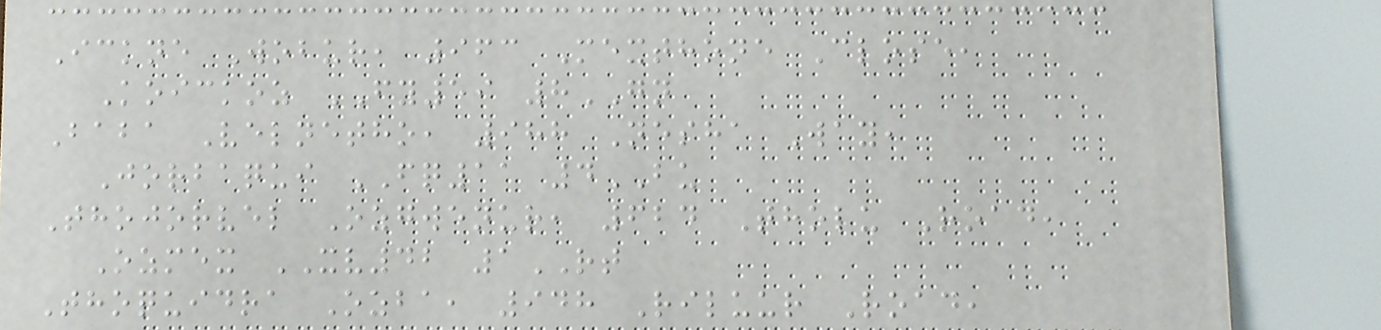Ickne Wobur, 963 Mexthone Close,
Koickoz FY59 8GN
Baba Velnetho, 988 Nesha Way,
Jorbaqui FQ11 4BU
Thojorvel Ozgwenur, 624 Tholu Road,
Ozmex XV42 1RT
Thoquidra Ozba, 948 Riluur Road,
